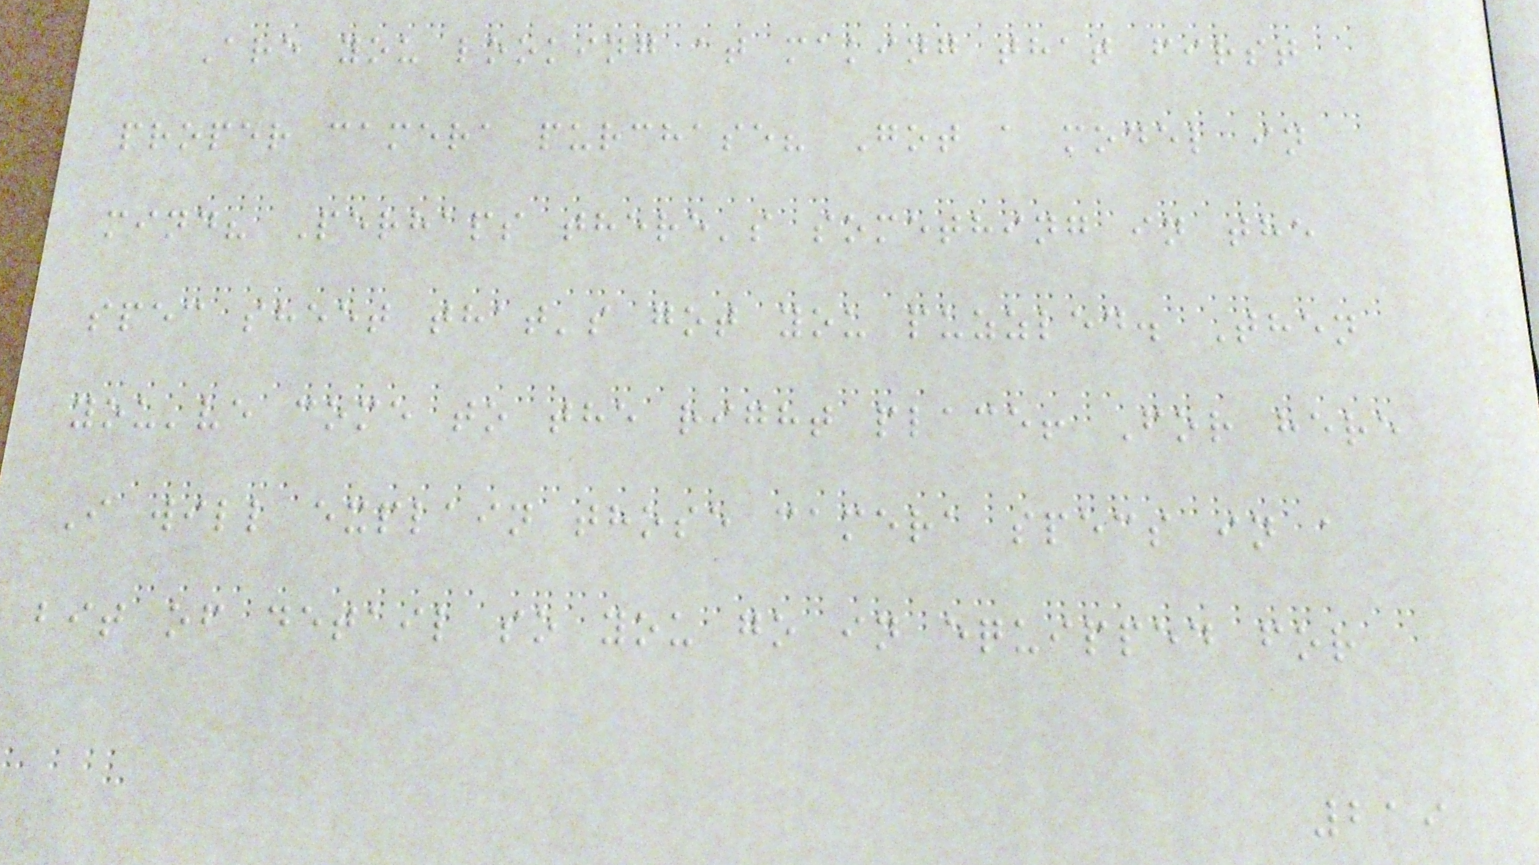Are you looking at making that first
proper camera purchase? Got a model in
mind? Perhaps there's something in the
spec sheet that's got you puzzled. Then
you've come to the right place! For here
I will explain those camera specs in a
bit of detail so you go in equipped for
219
